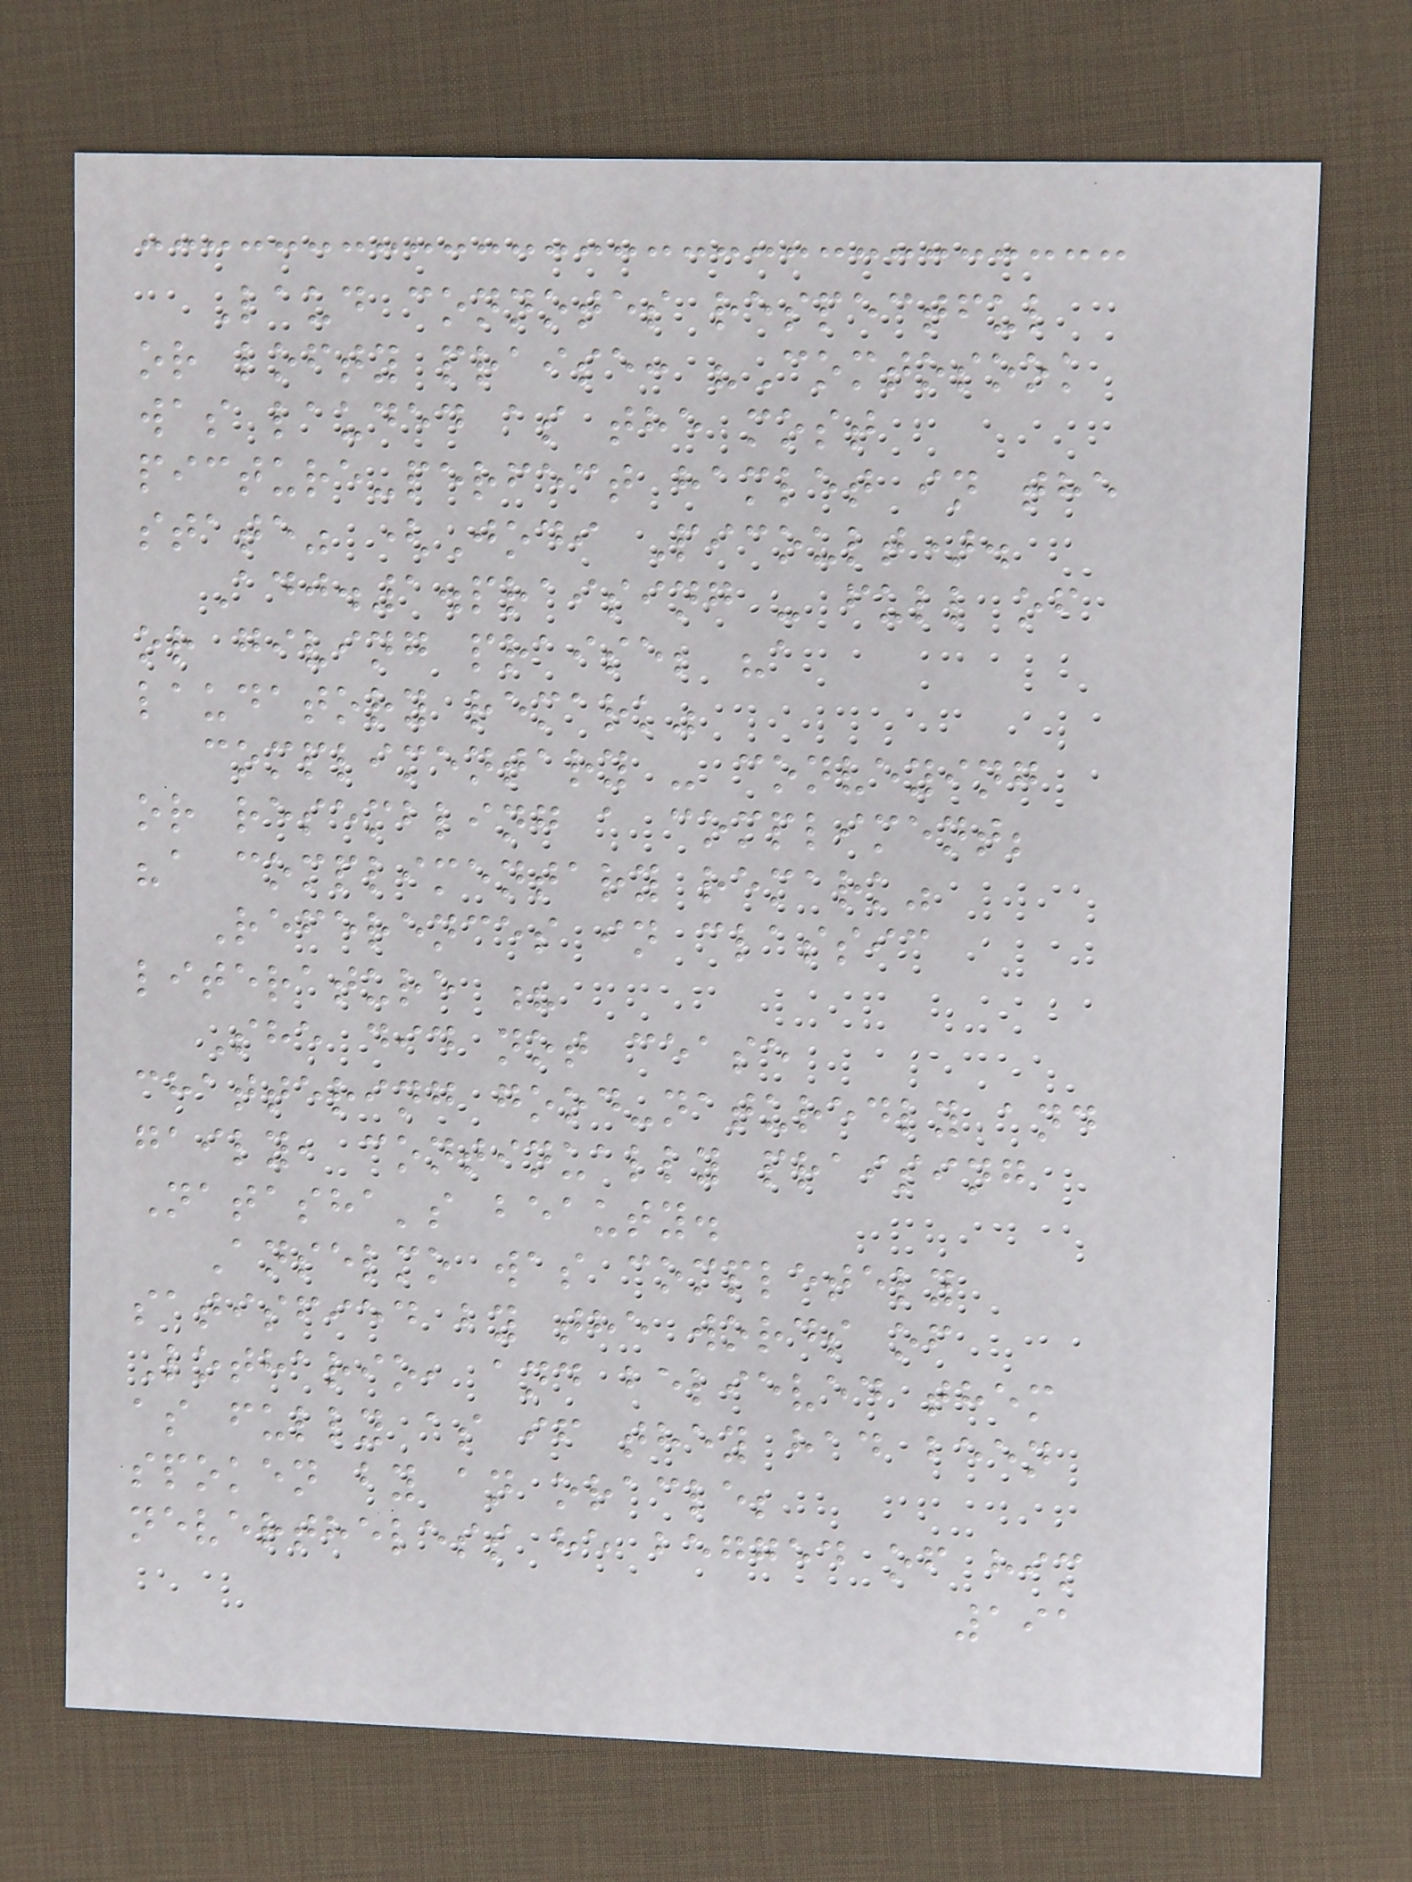Laud connotes respectful
or lofty praise: "Comtosook
was lauded as the most
picture-perfect hamlet in the
state" (Jodi Picoult).
Adj.1.praising - full of
or giving praise; "a
laudatory remark"
complimentary - conveying
or resembling a compliment;
"a complimentary remark"
References in classic
literature ?
She did not cease
chattering good-naturedly and
gaily, continually praising
Natasha's beauty.
Anselmo was completely
satisfied by the words of
Lothario, and believed them
as fully as if they had been
spoken by an oracle;
nevertheless he begged of him
191
